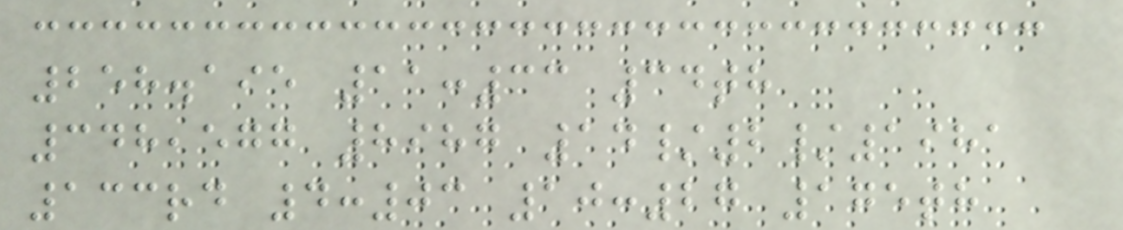258.195 11:33 34th
348,577 8987 14/2/1981
133rd 4:03 10:27 175th
